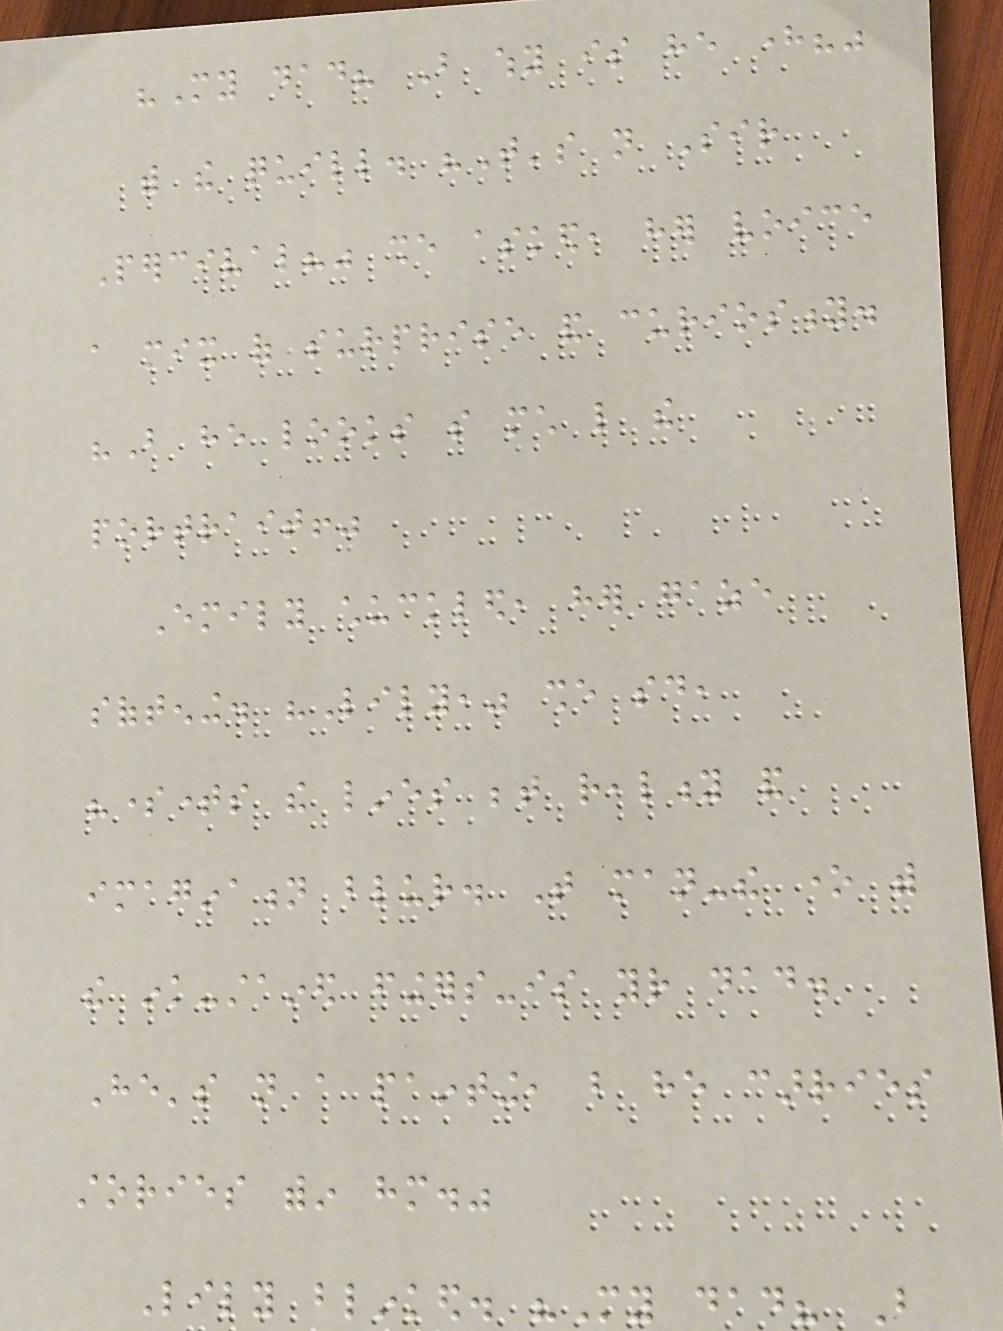"My dad? But why is he here?"
with the quill. "That's not Sir
Percival?" she asked, her voice
a mix of surprise and curiosity.
"But he looks so much like the
portrait!"
Emily chuckled, her gaze
softening. "Lily," she said,
"sometimes the lines between reality and
imagination blur. That man-the one with
the ink-stained fingers-is your dad.
He's not a painting, but he carries
stories within him."
Lily blinked. "My dad? But
